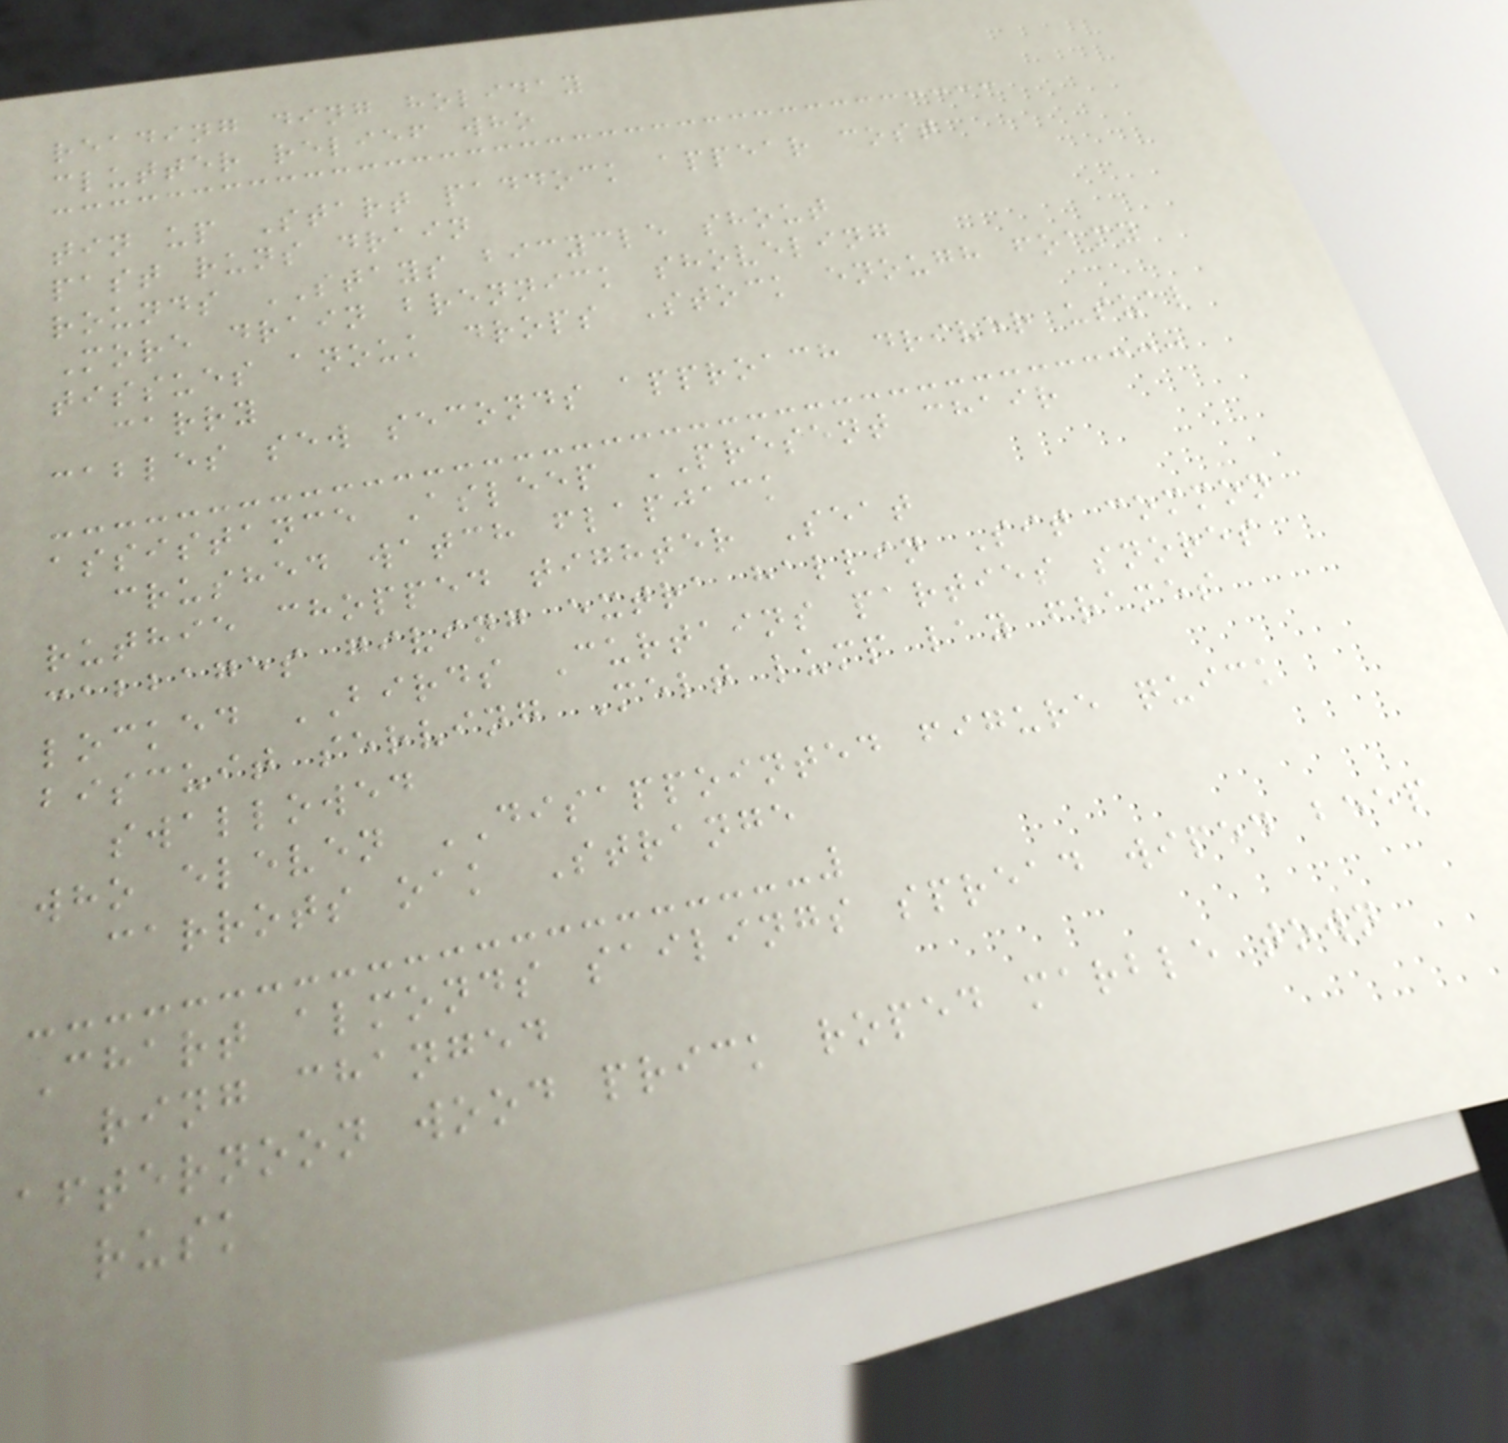reading ding holiday
clutter relief who
tin up Start paddock appear cost
past runs drain
rounds STAYS bicycle shout
More drain brennick shoveling
tissues anouk drops Stock enough foamy
carry
cables sew seconds approach driver usual
assistance Asleep PRESENT chair
crushed watch flapjack
ruthie chopped tighter Seat
cabbages giving extra hallin Sit common
locked BIRDS Curtains parties snores
biscuit serving Melt lump lay frames
swallowed
who eleven DISAPPOINTED figure quick
carrots oak Strange
Chart almonds sailings spread wiped beep
ring changed
afternoon wood prick roped marble town
rusk
